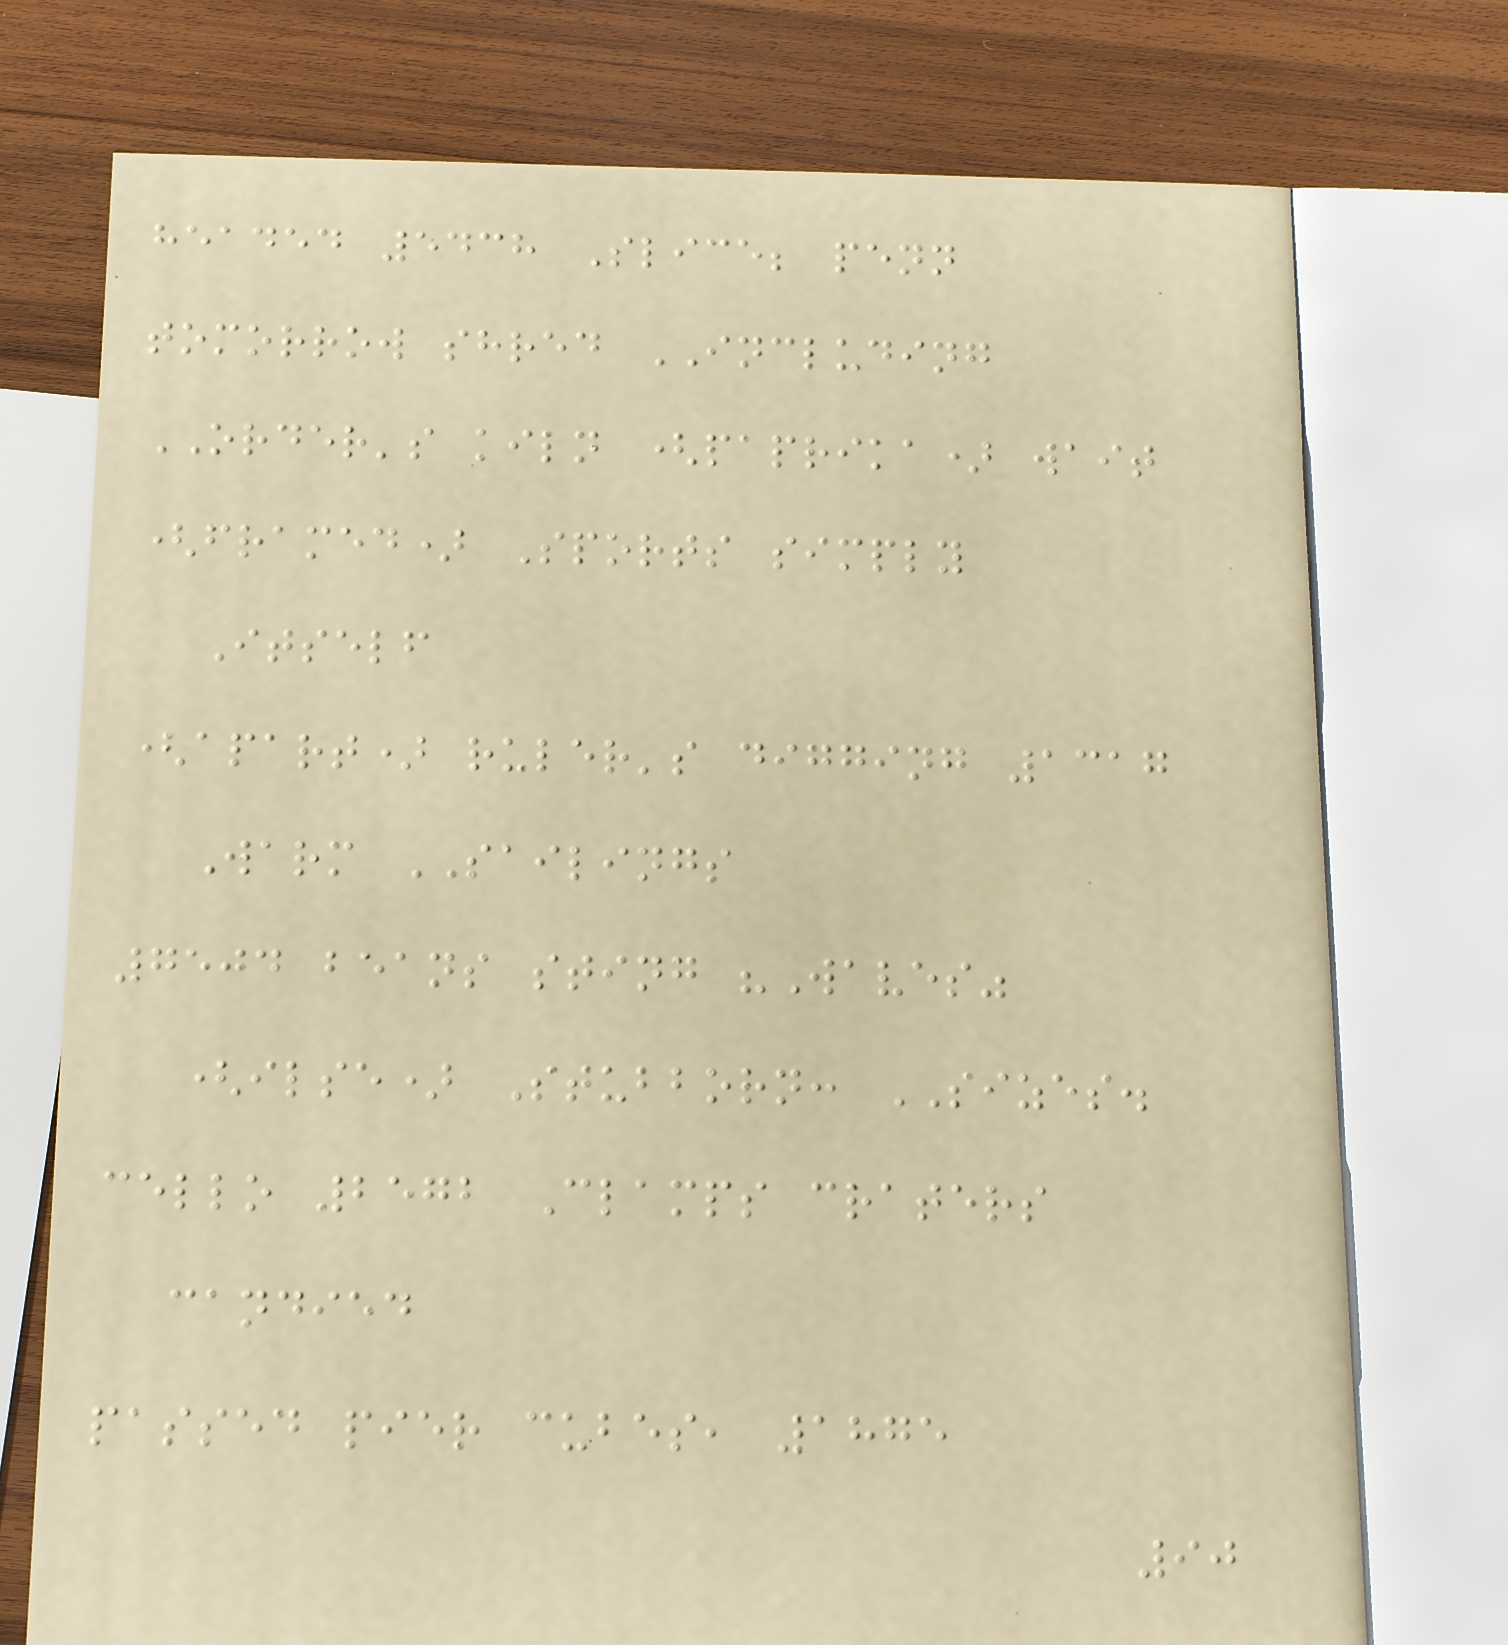headed 5438 Slice; penn
tomorrow shred INCLUDING
ORDER's kiln (paprika) wait
(framed) Sports simply
Itself
(apart) ruler's digging 1317
Warm SAILINGS
7504 beans sting "Waves"
(ilse) Stubborn: SIZES.
cello 2572 Clamps craters
candied
passed pier cubes, 1875
90
